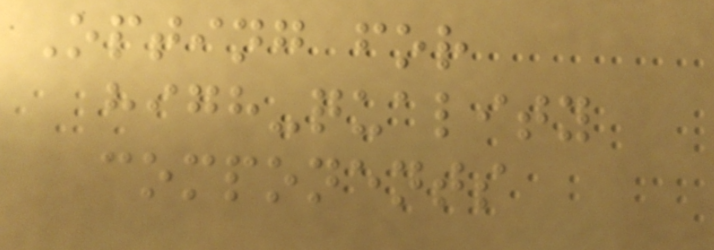Opting for
high-quality
components
